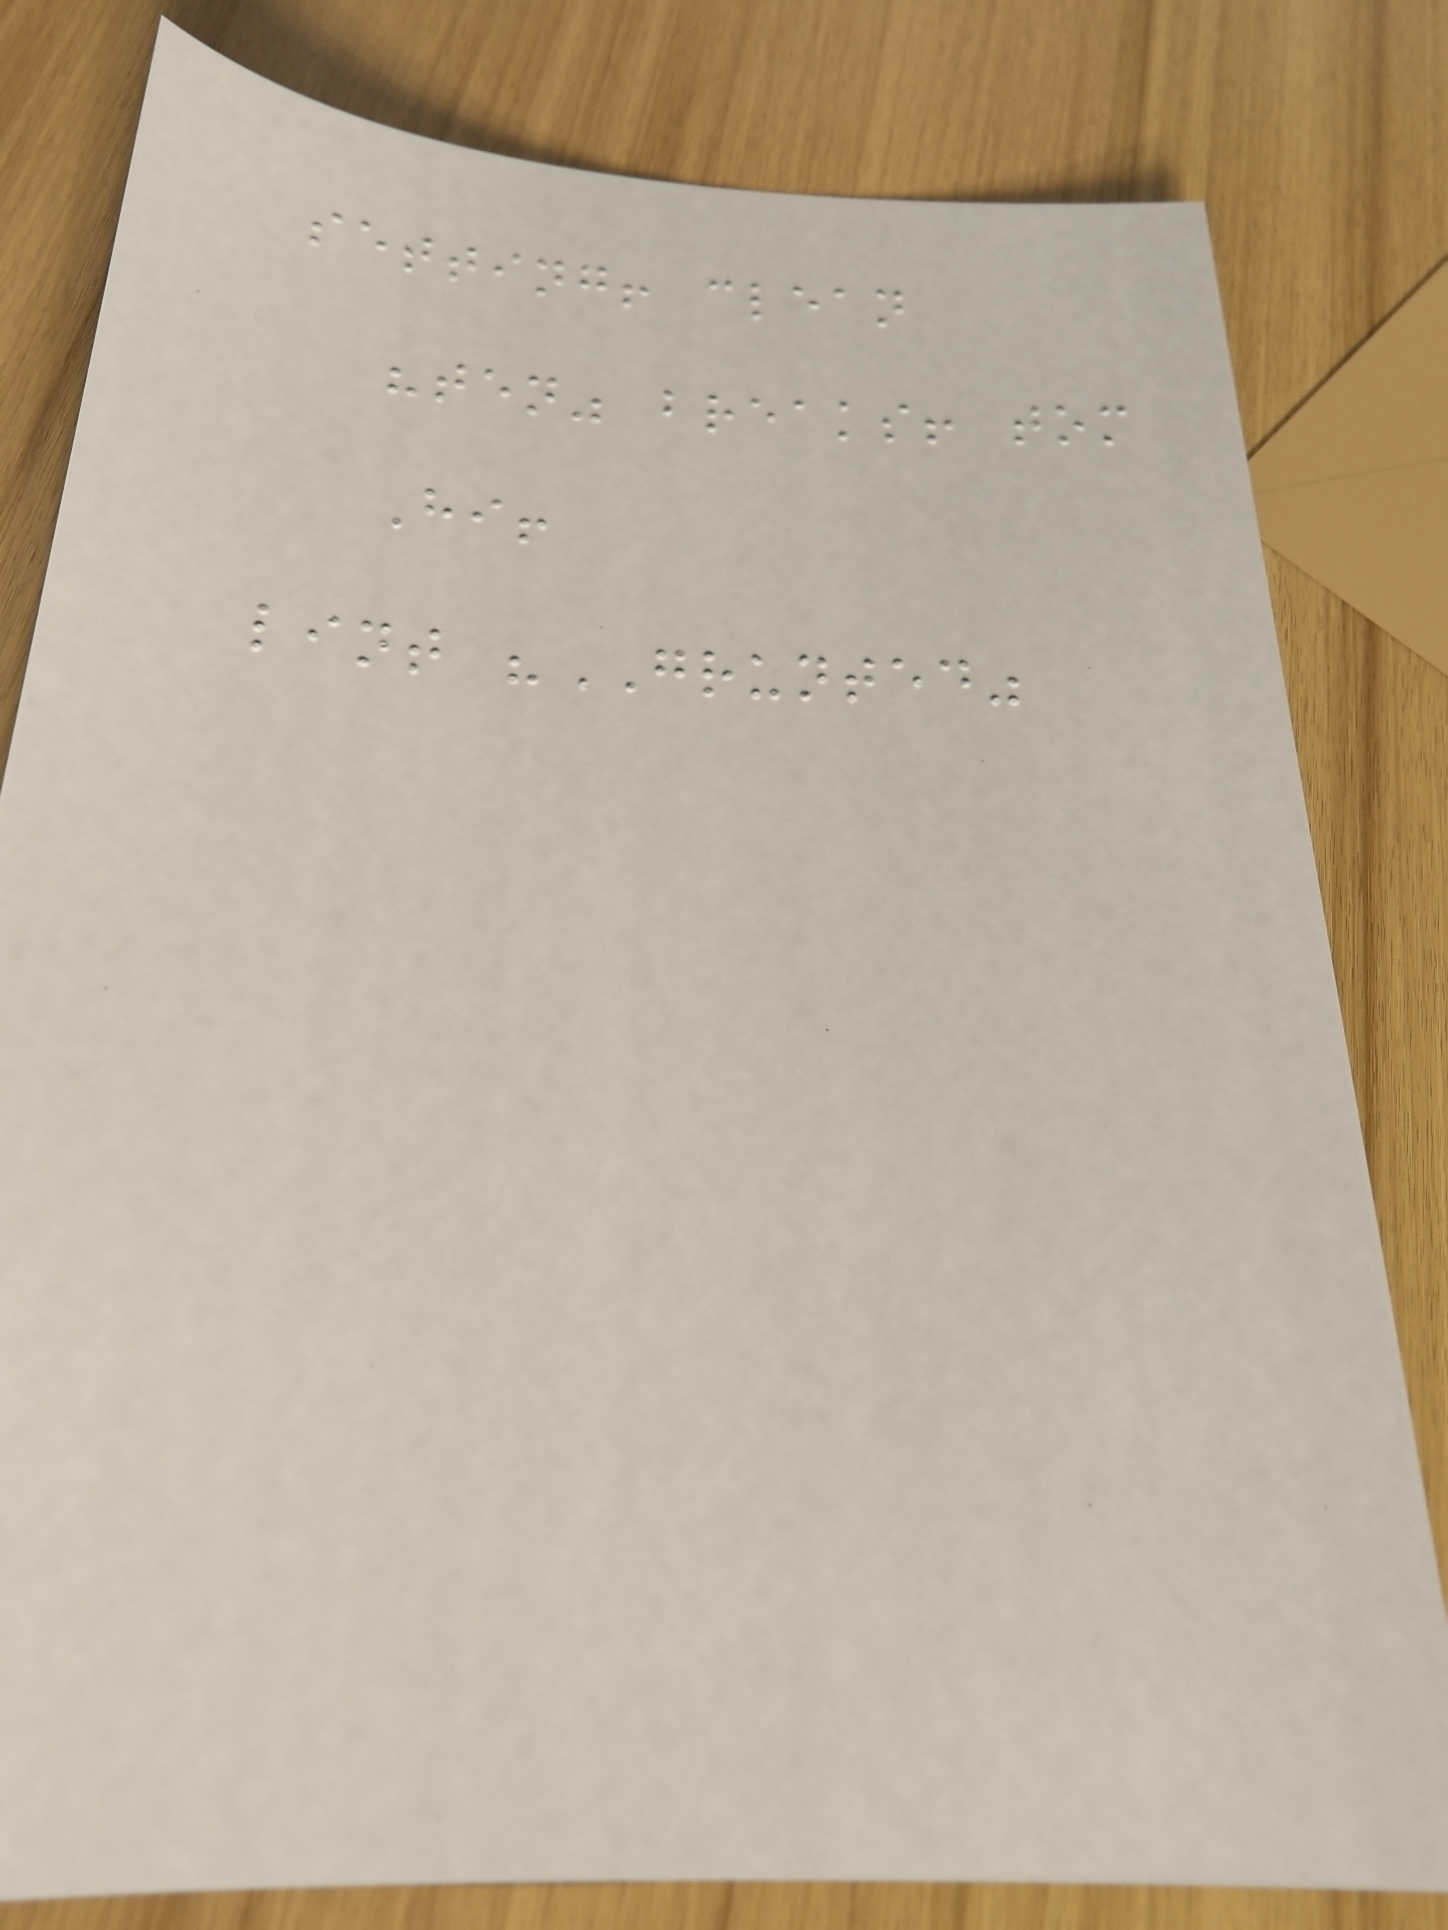setting! clean
"ten" breaks! tom
Hi!
lint "GRUNTED"
